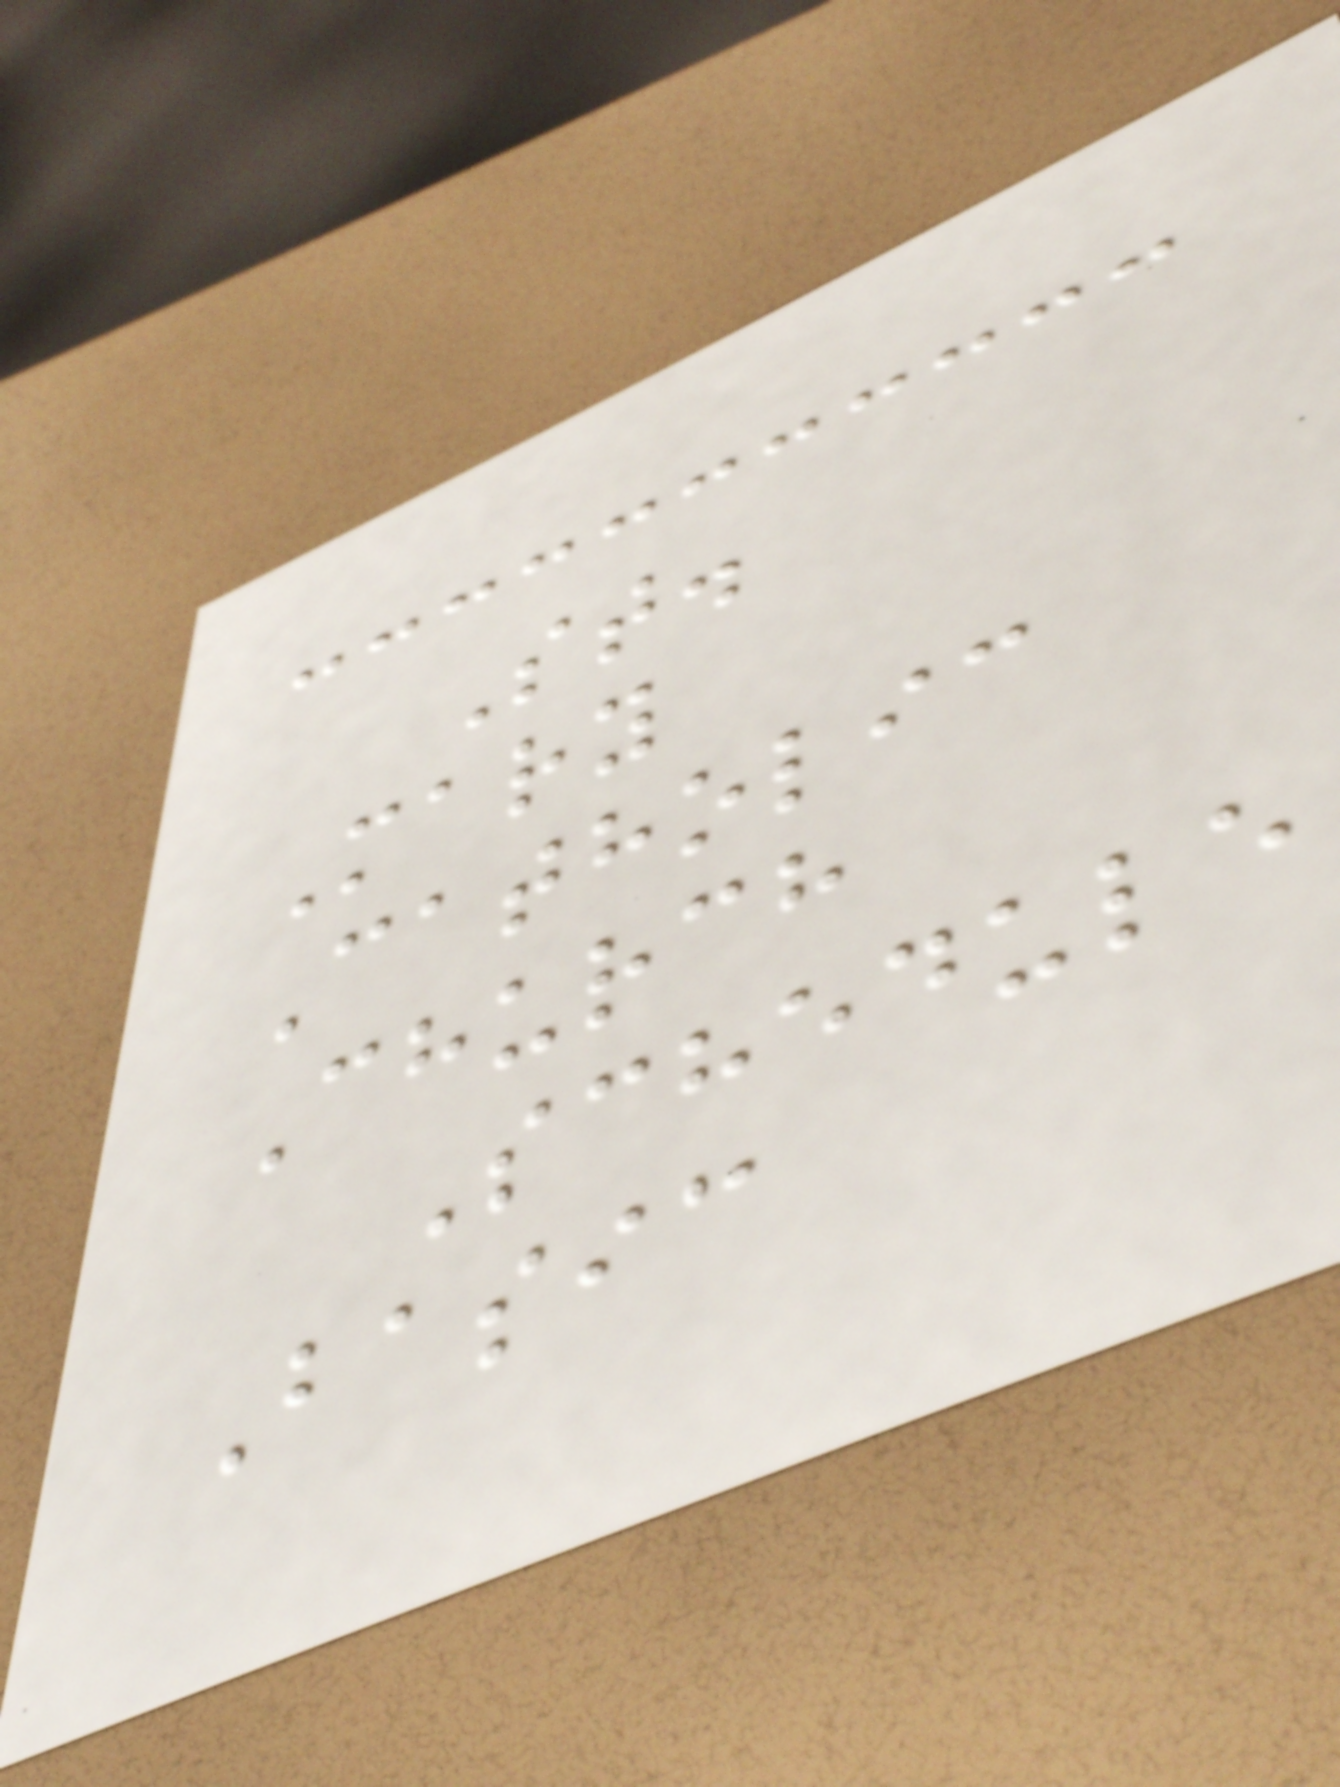St.
Mary
Catholic
Church
Schedule
Basic
